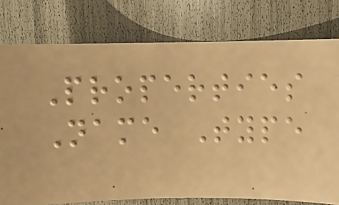Properties
Name Type
